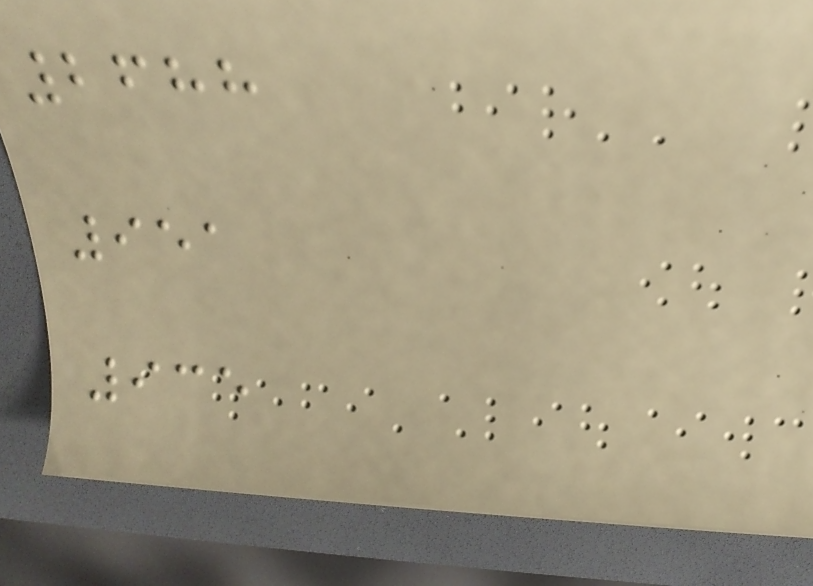2688
951
935
